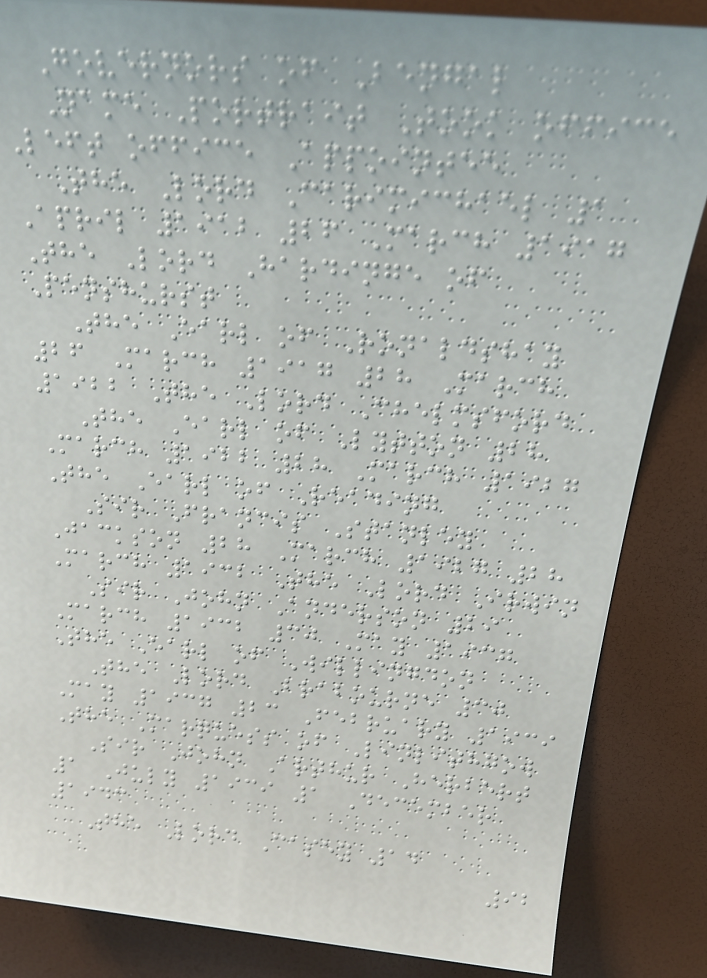Governors of Bengal
Name Portrait Took office
Left office Appointee
The Lord Carimichael 1
April 1912 26 March 1917
The Lord Hardinge of
Penshurst
The Earl of Ronaldshay
26 March 1917 28 March
1922 The Lord Chelmsford
The Earl of Lytton 28
March 1922 28 March 1927
The Earl of Reading
Sir Francis Stanley
Jackson 28 March 1927 28
March 1932 The Lord Irwin
Sir John Anderson 29
March 1932 30 May 1937
The Earl of Willingdon
The Lord Brabourne 30
May 1937 23 February 1939
The Marquess of Linlithgow
Sir John Arthur Herbert
1 July 1939 1 December
1943
The Lord Casey 14
92
